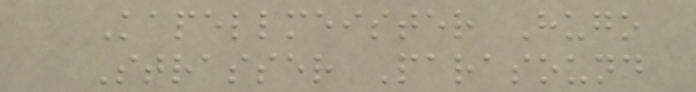Kapellmeister Hugo
Strasser Parasound
